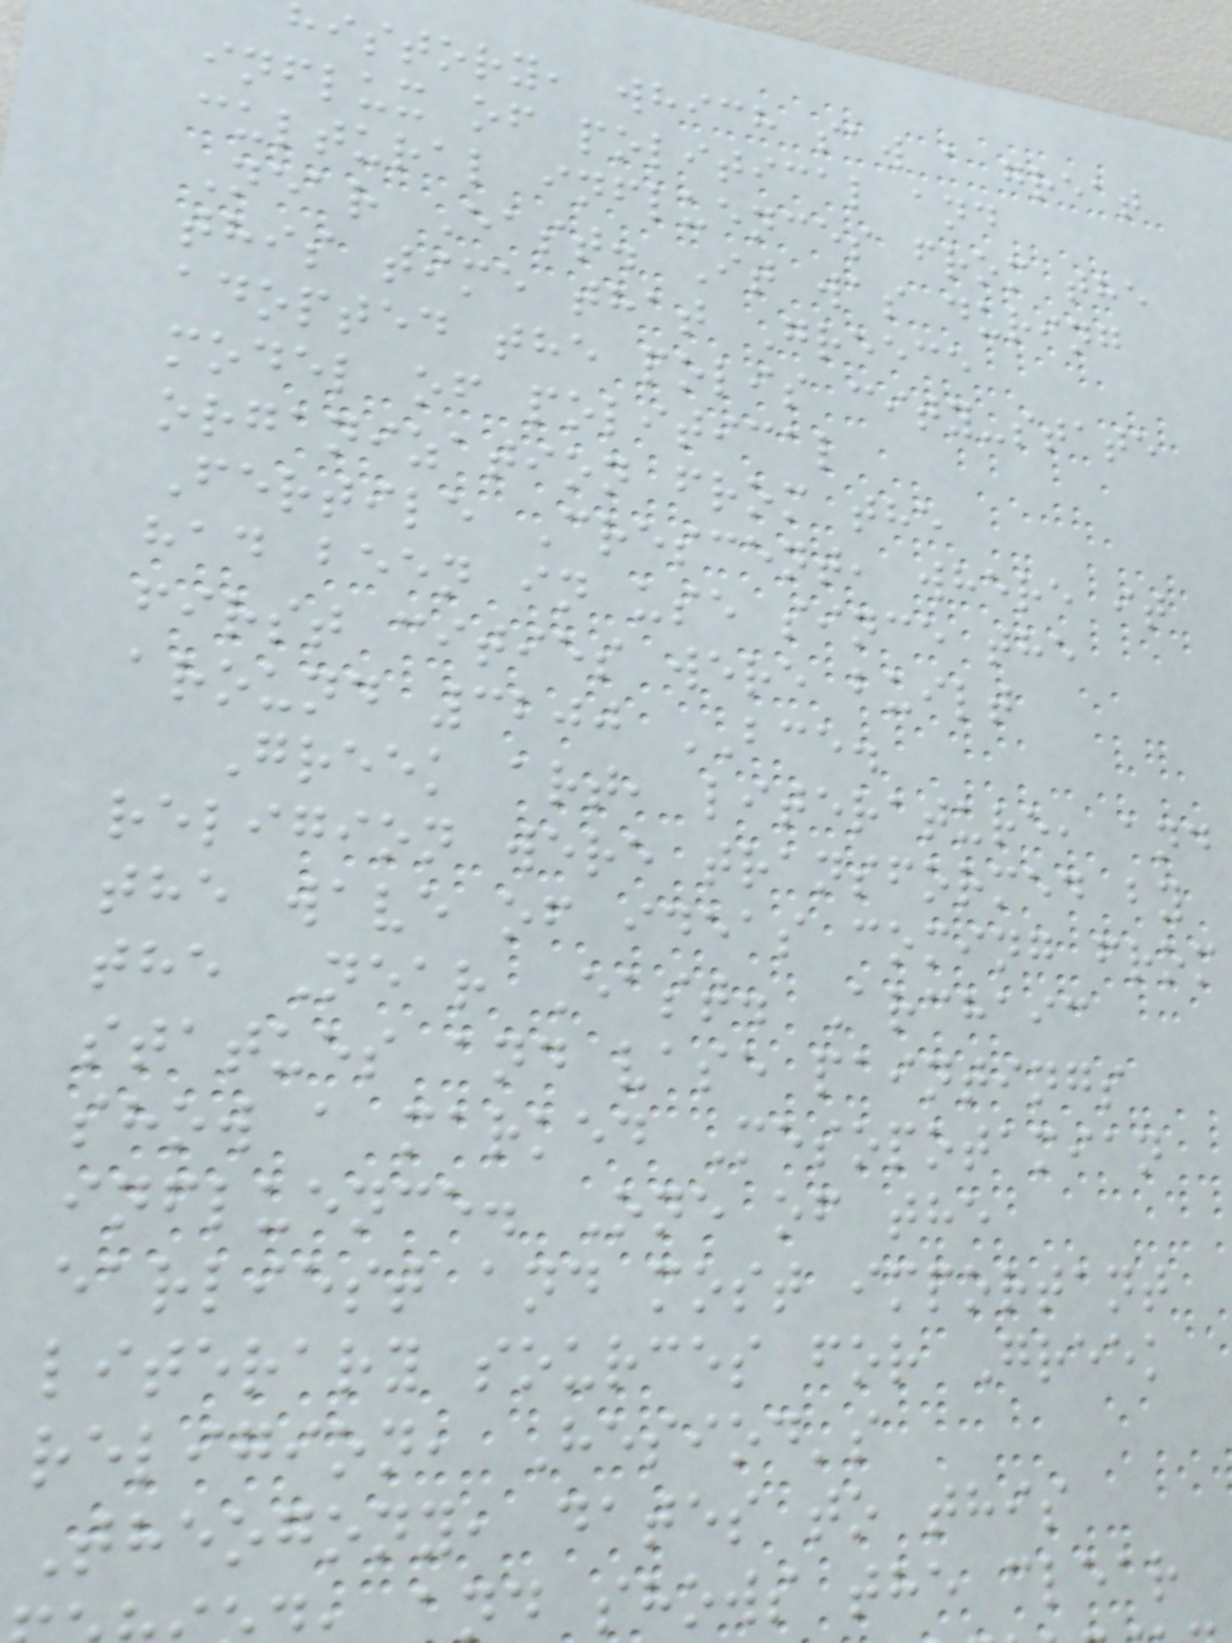history, which saw a great
influx of political and
cultural influences from the
Near East. It was during
this time that Greece
adopted the polis city-state
model of political
organization from the
Fertile Crescent, where it
had been in use since the
first cities were built
around 3200 BCE.
Greek art, literature, and
religion were transformed by
the wave of ideas coming from
the Near East. Archaic
statues and vase paintings
show a marked Mesopotamian
influence. One of the
earliest and most important
literary sources for Greek
religion, Hesiod's
Theogony, dates to this
nd shows the clear
